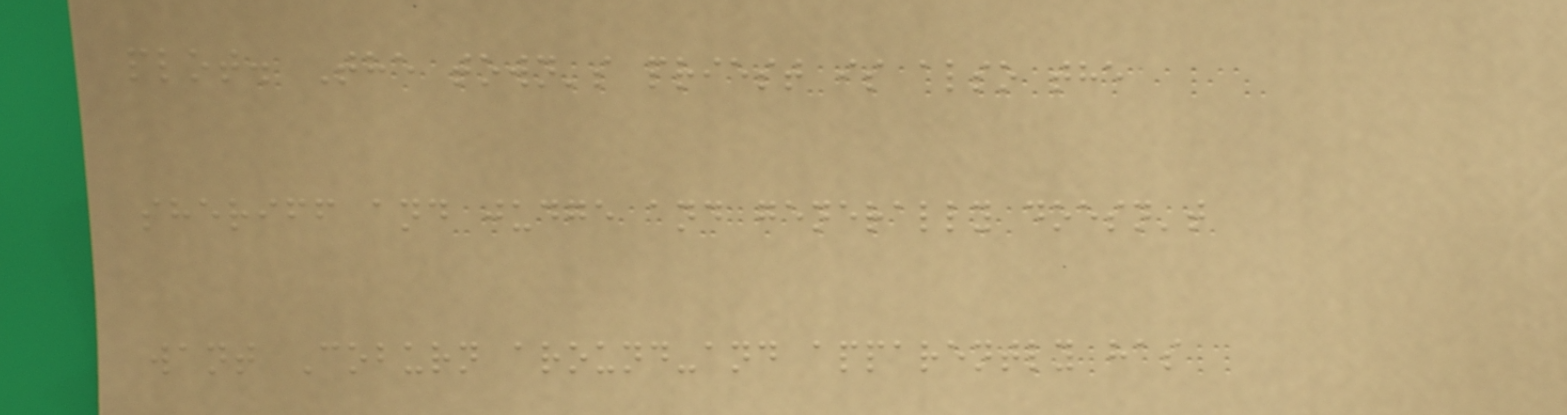plot. The town's priest is also the
sheriff and judge and generally doesn't
want Coburn around-and apparently has
